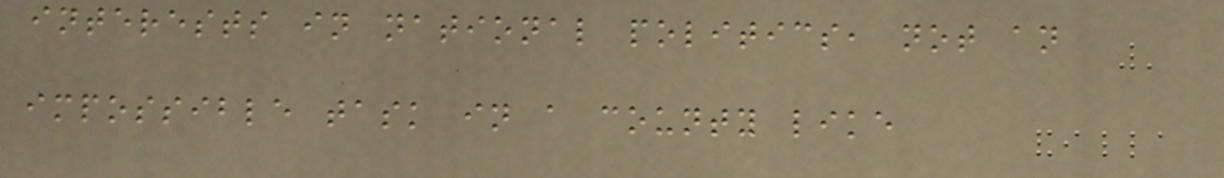interests in national politics, not an
impossible task in a county like
